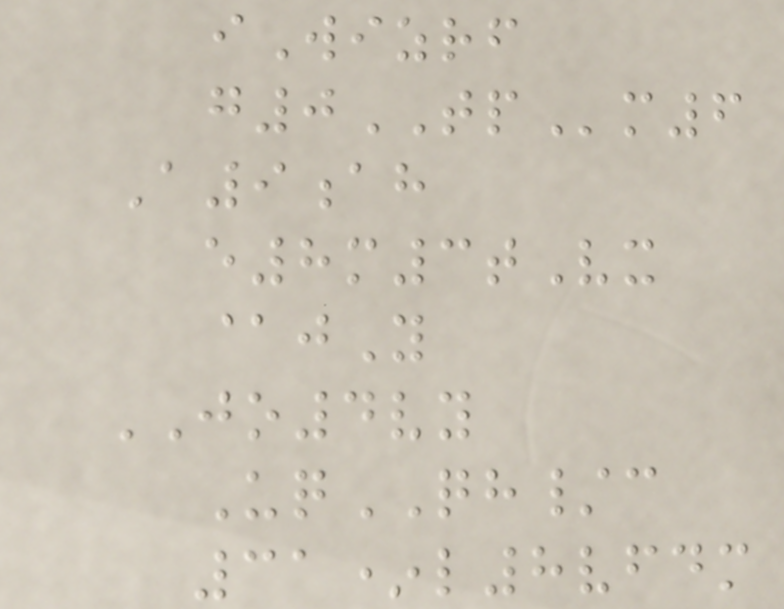iWizrf
g0TPm6
A9ah
e8m3tVx
@jY
JO4vy
UqQH/c
31*l8vfdm
